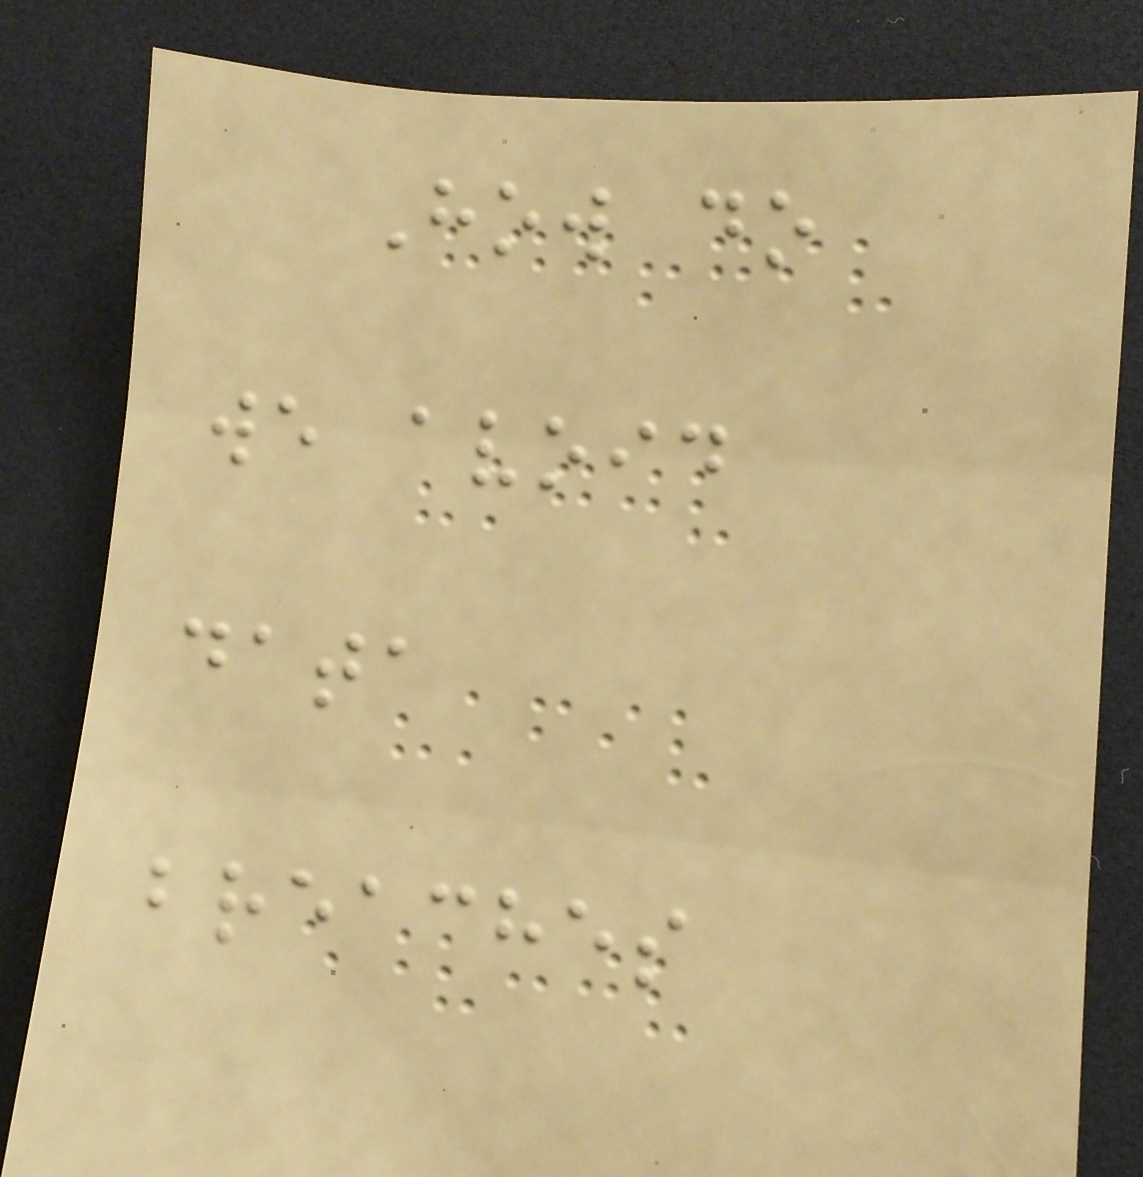How do
we avoid
data
breaches
